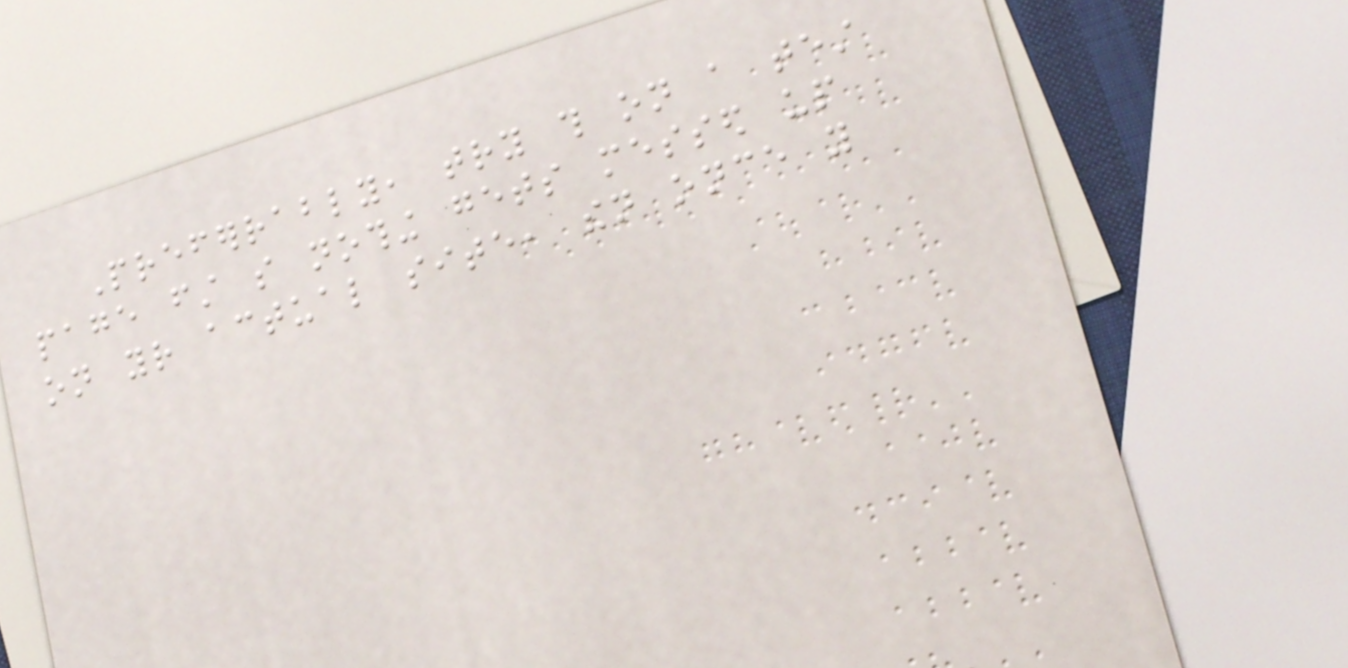Preferrably, try this on a test
page first so nothing gets messed up
on your actual site, then once you
